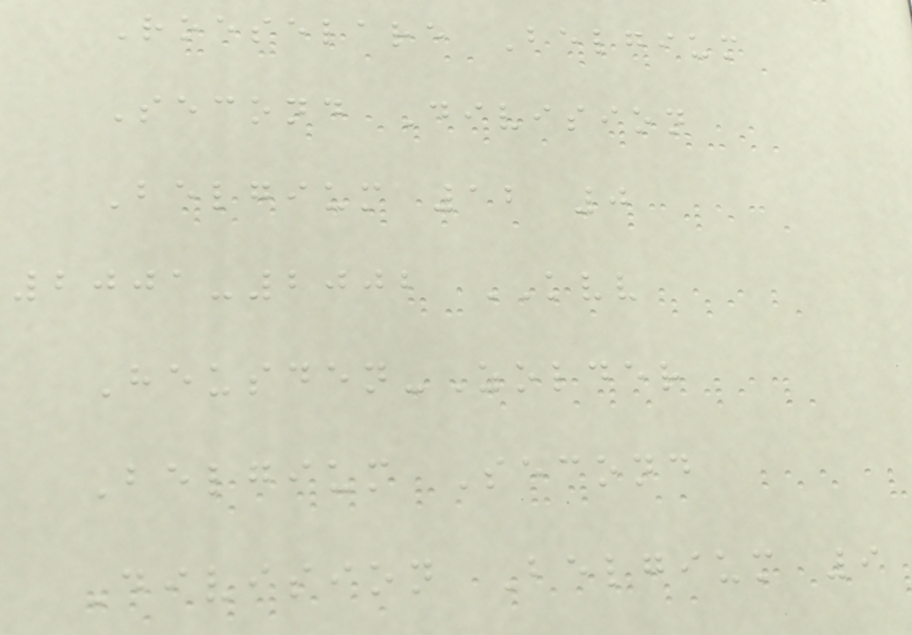Roeselare Belgium
Second Division
Belgium 12 0
2001-2002 KVV
Heusden-Zolder
Belgium Second
Division Belgium 9
